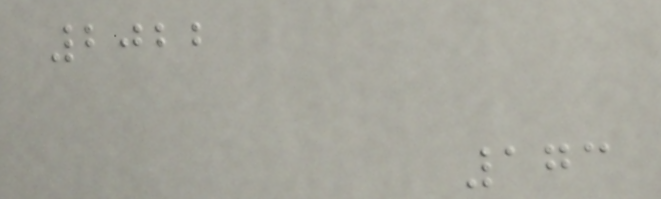2022
173
